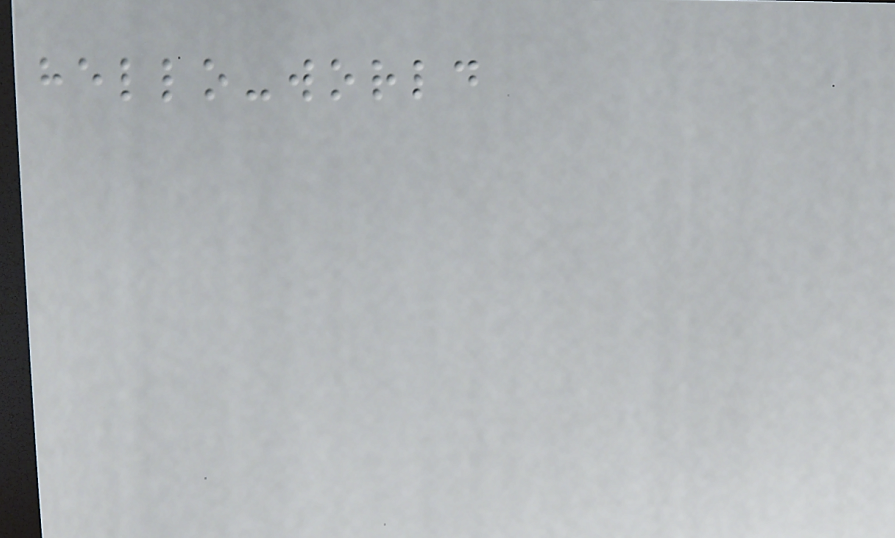hello-world
